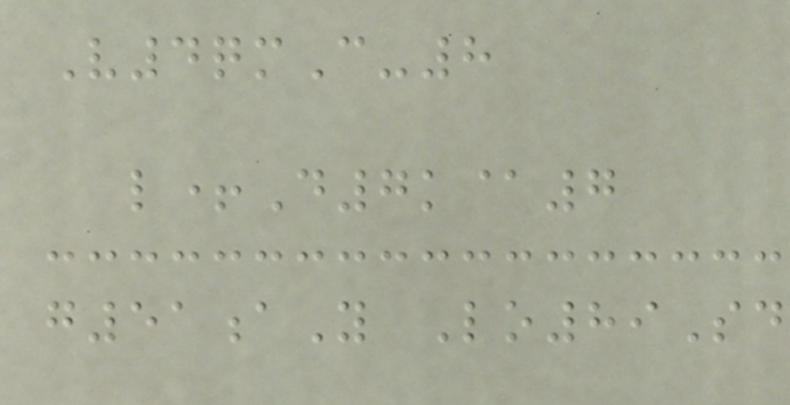V4qmC-8
l+D7k@7
g51aY Lo89Sd
